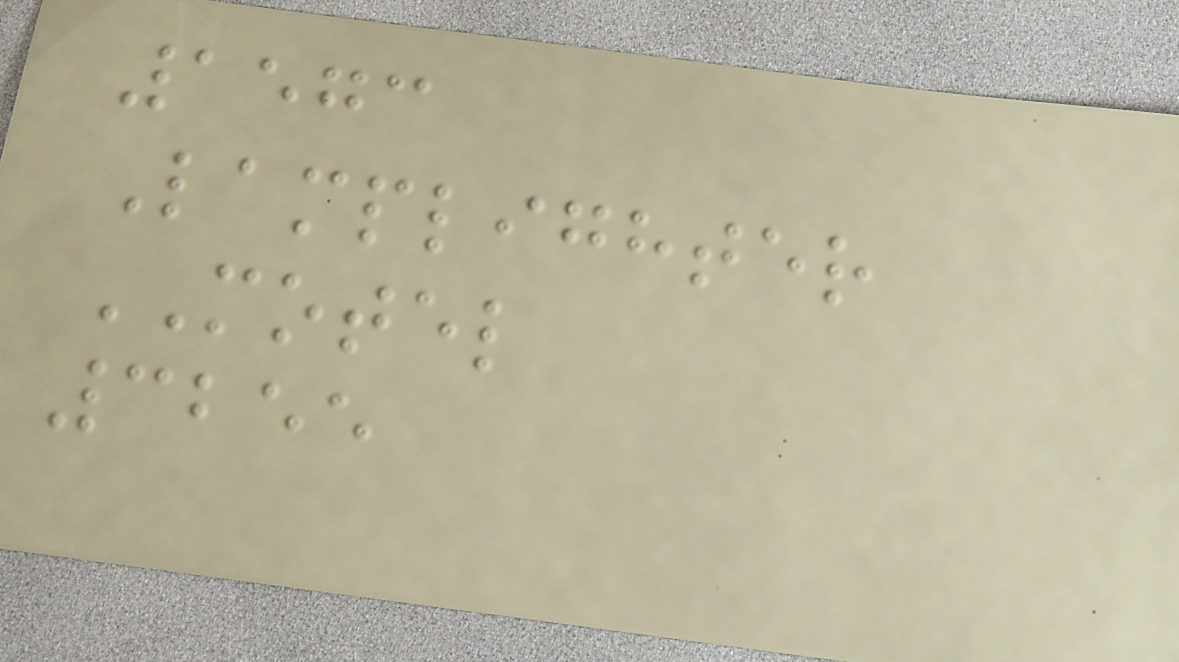1573
Lamplighter
MOTEL
3255
